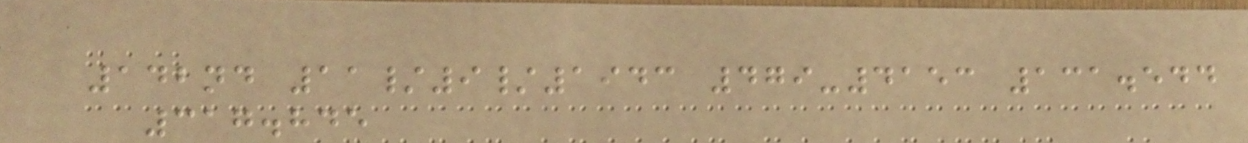142nd 11/9/1943 479-4153 131.544
317.845
